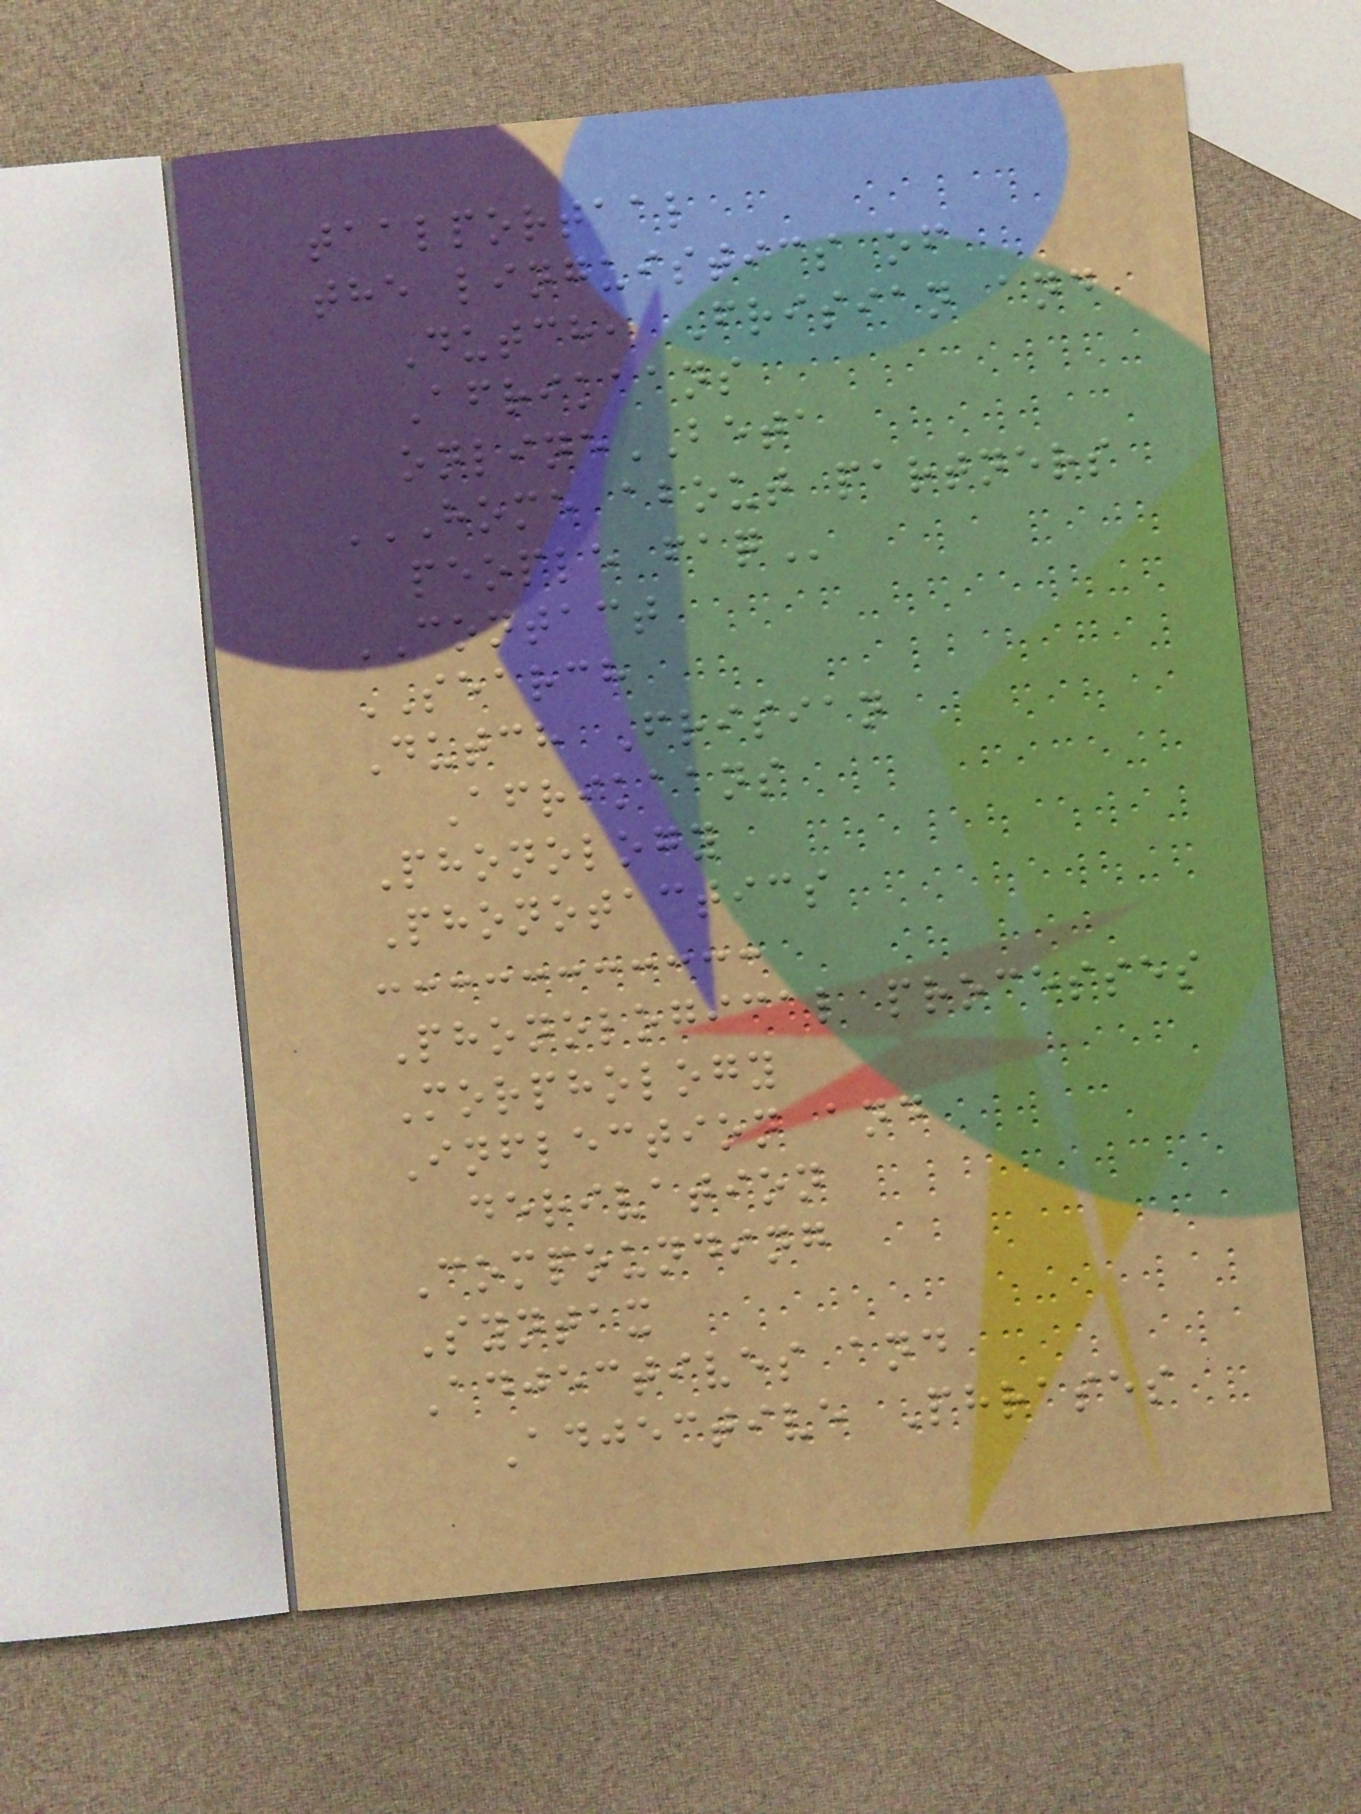taalportaal
the linguistics of
Dutch, Frisian and
Afrikaans
onlineBETA
HOME ABOUT PARTNERS
PEOPLE FAQ
CONTACT
SEARCH
Dutch Frisian
Afrikaans
Phonology
Phonotactics
Phonological processes
Morphology
Inflection and
derivation
Compounding
Syntax
Adjectives and
Adjective Phrases
